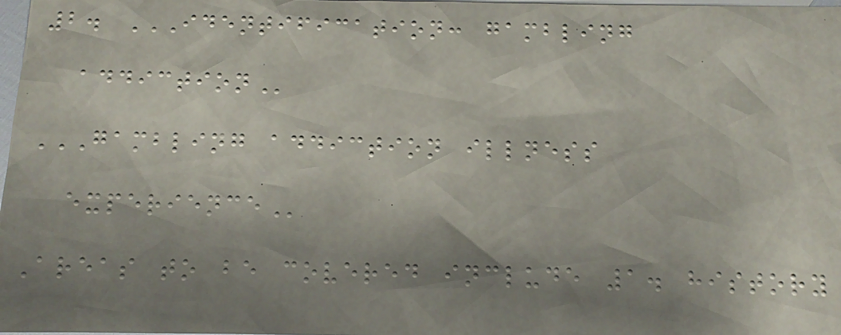2. IDENTIFICATION: GAMBLING
ADDICTION
GAMBLING ADDICTION ILLNESS
EXPERIENCE
Areas to be covered include 1. history
